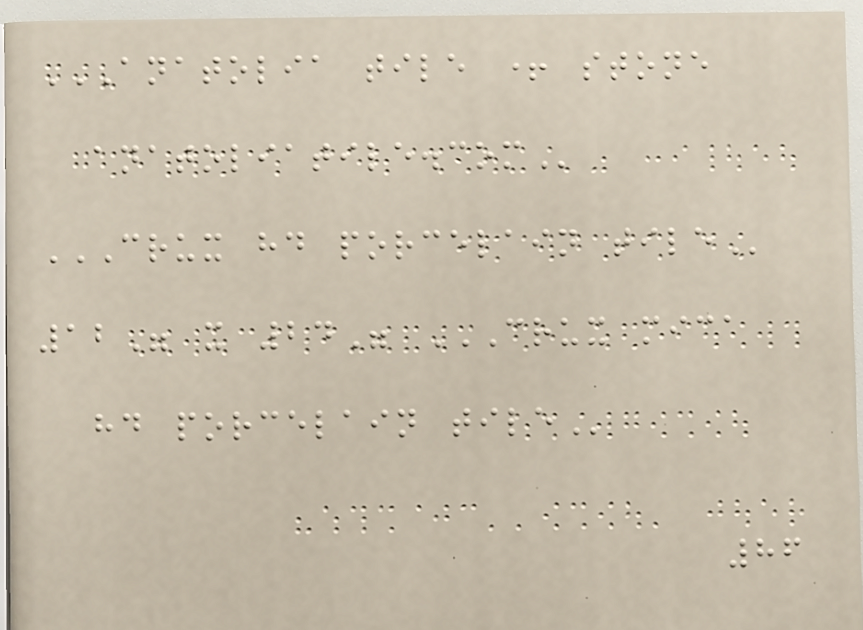ANATOLIA TILE + STONE
ANATOLIATILE.COM
CRUX HD PORCELAIN TILE
12" x 24" CRUX MICA
HD PORCELAIN TILE
86
